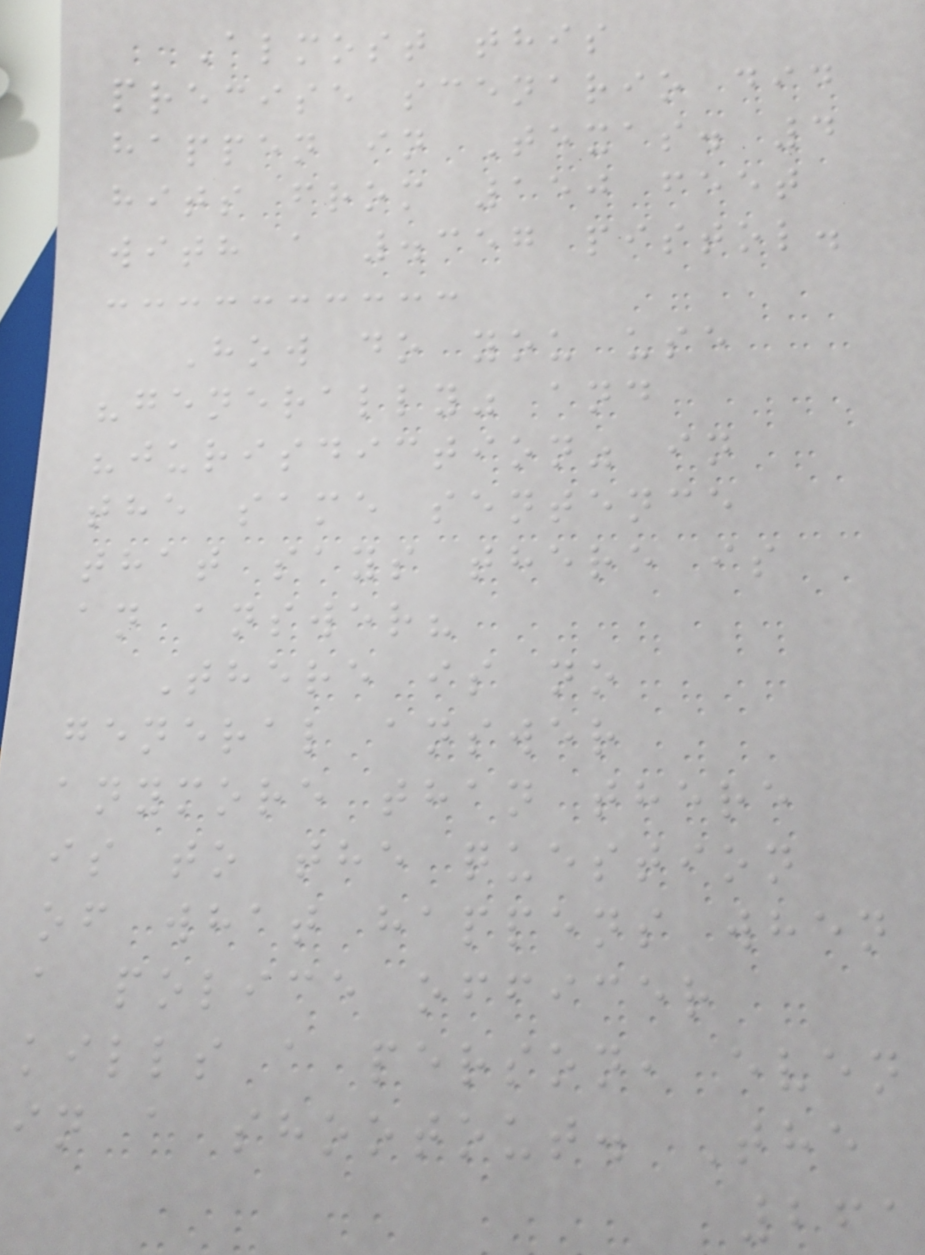Almost this
precise scenario did
happen in Texas. 4
hits from 150 feet
with a .357 pistol.
How do you use
"generally" and
"jurisdiction" in
the same sentence
that says there is
an answer?
There is no
general answer
anymore than there
is to the question
of what happens when
a police officer
kills a person, even
in a shootout. The
261
